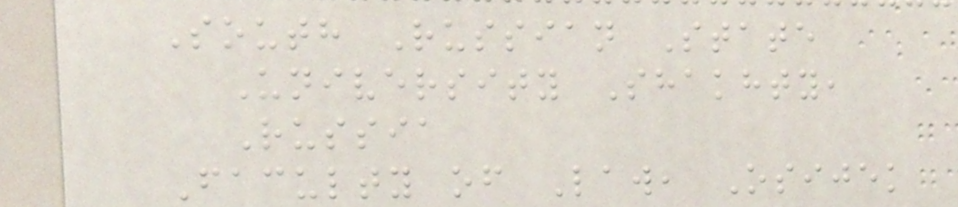South Russian State
University Shakhty,
Russia
Faculty of Law, Osijek
